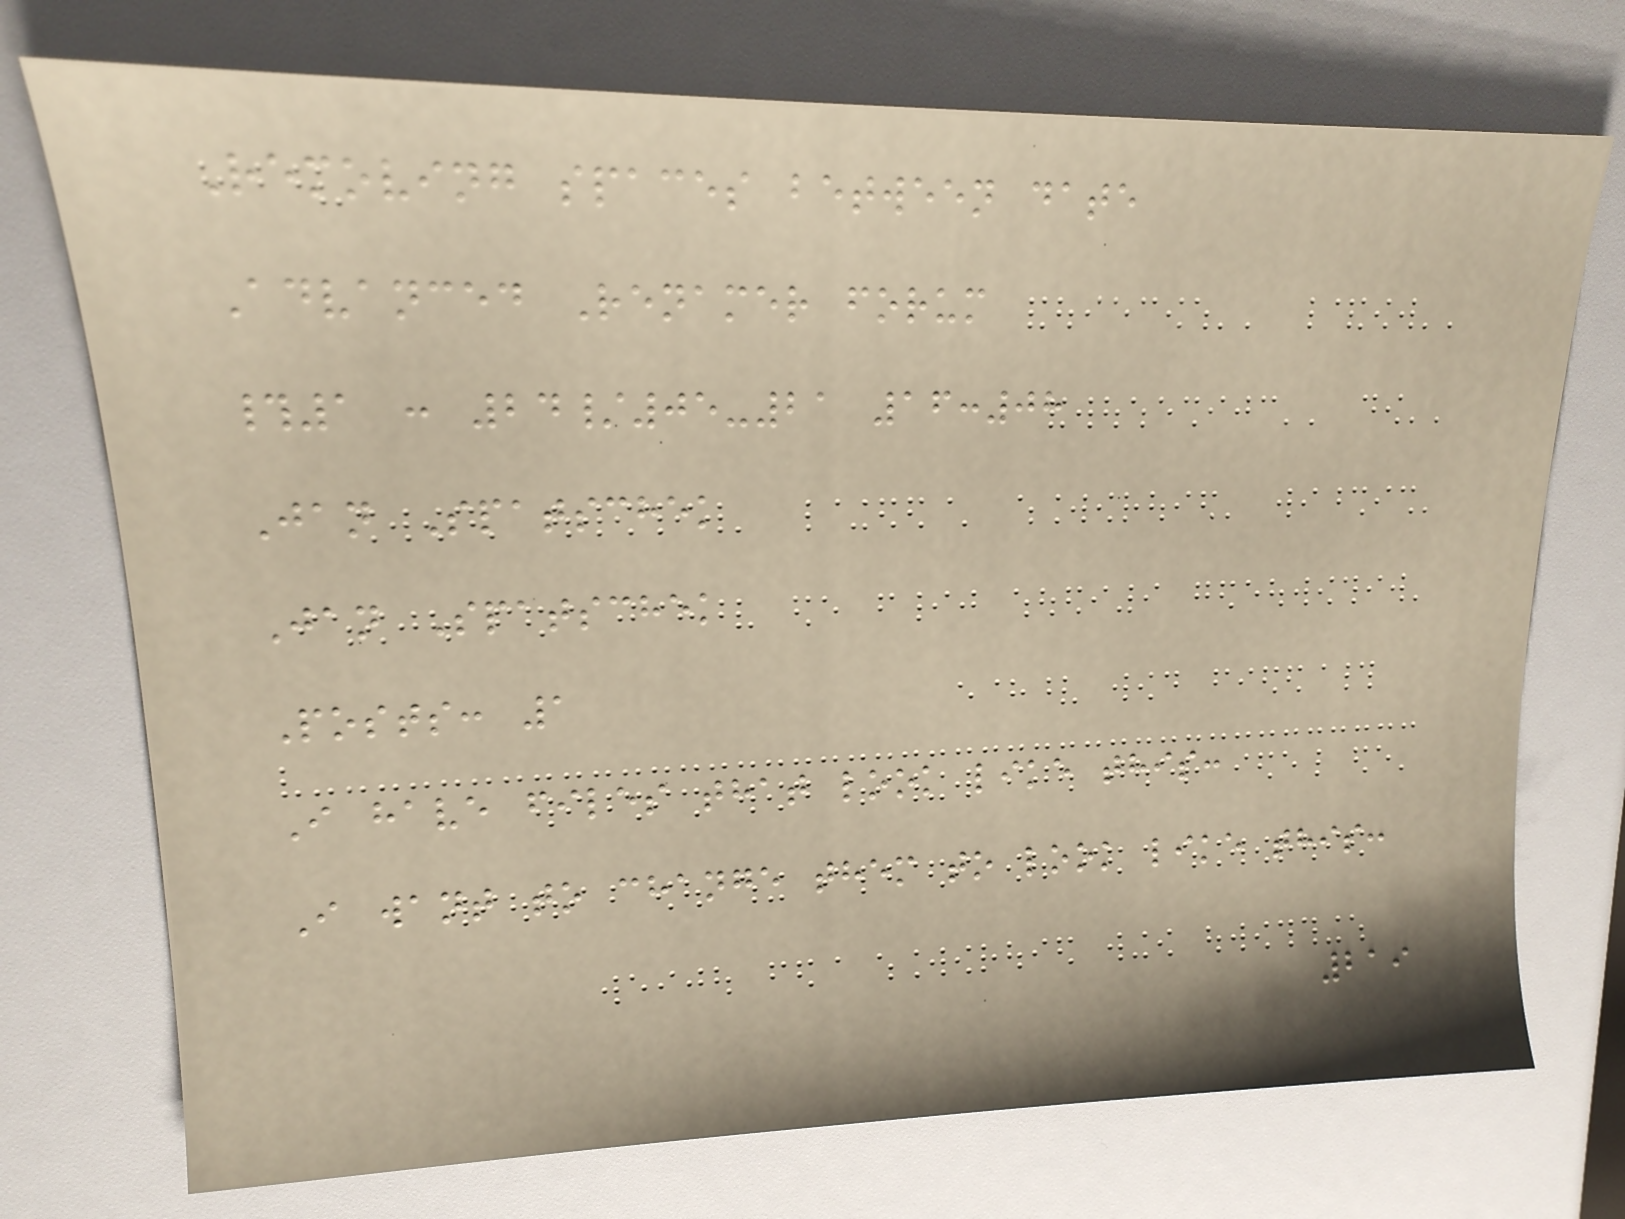Removing spaces between date
Advanced Renamer forum
#1 : 24/05-21 16:08
Jan Spatschek
Jan Spatschek
Posts: 1
I have files that look like this:
I want to change them to look like this:
219
